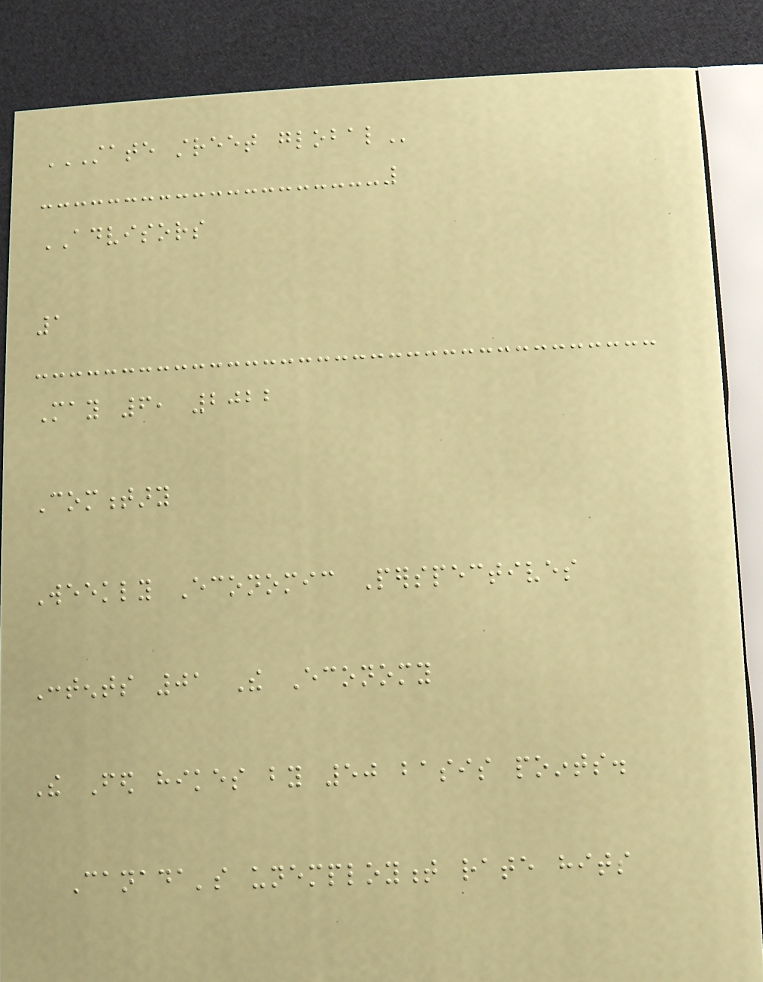STATE STREET GLOBAL
ADVISORS
1
May 6, 2022
Commentary
Weekly Economic Perspectives
Contents 01 The Economy
The Fed hikes by 50 basis points.
Canada's unemployment rate hits
